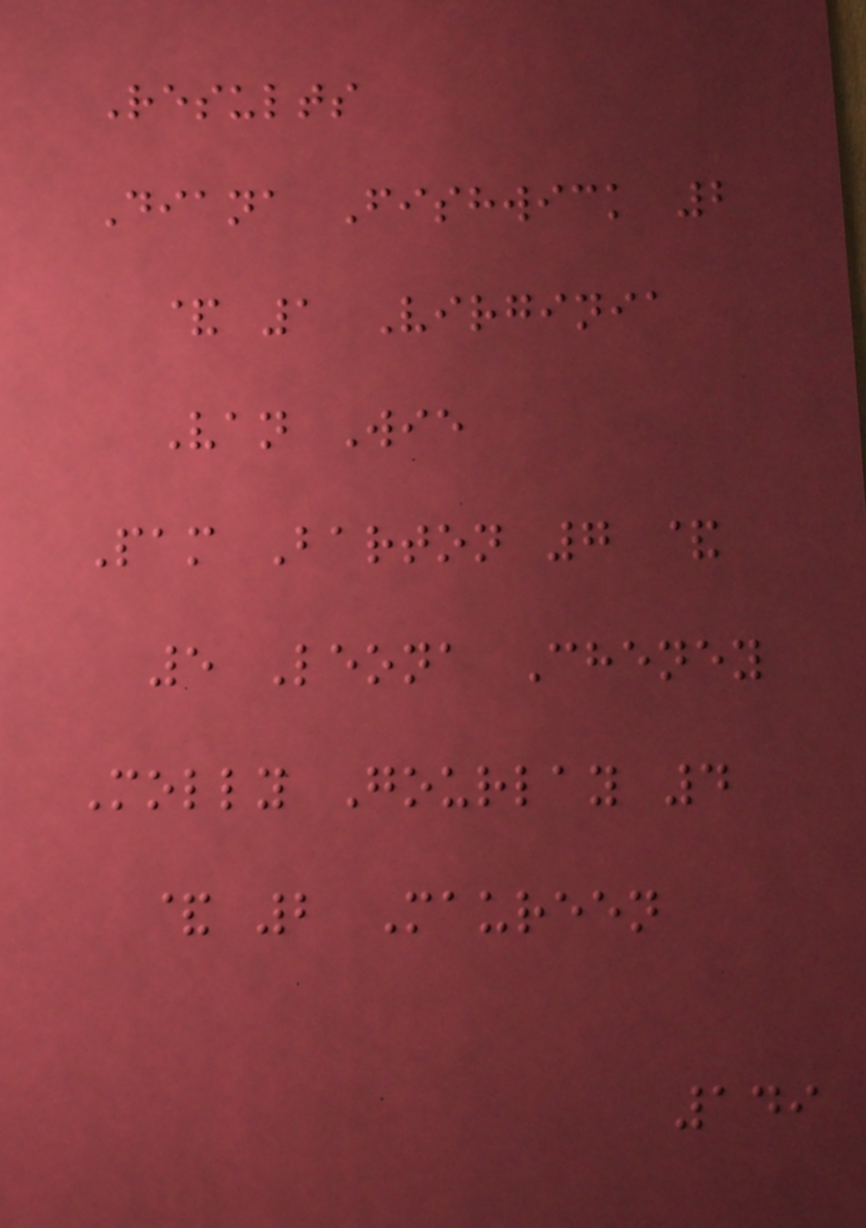Results
Diana Fishwick 2
& 1 Virginia
Van Wie
Pam Barton 7 &
5 Leona Cheney
Molly Gourlay 4
& 2 Maureen
149
